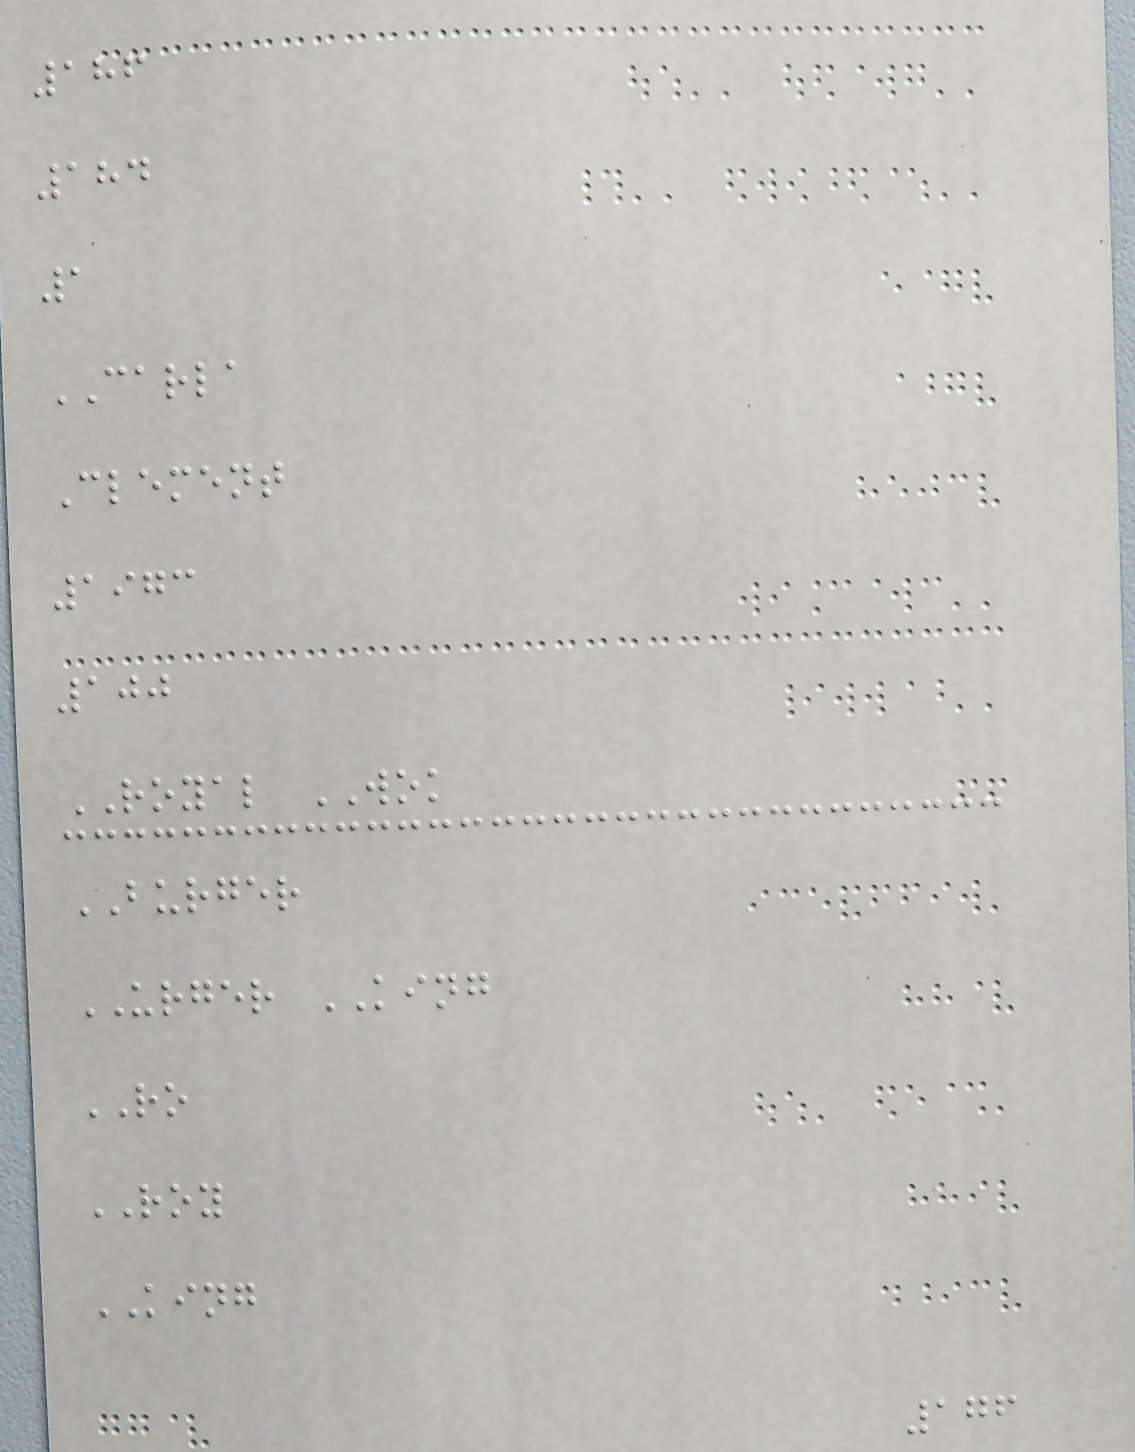186
184
1
CARLA
Clement
1973
100
ROYAL WOK
BURGER
URGER KING
RO
ROY
KING
176
